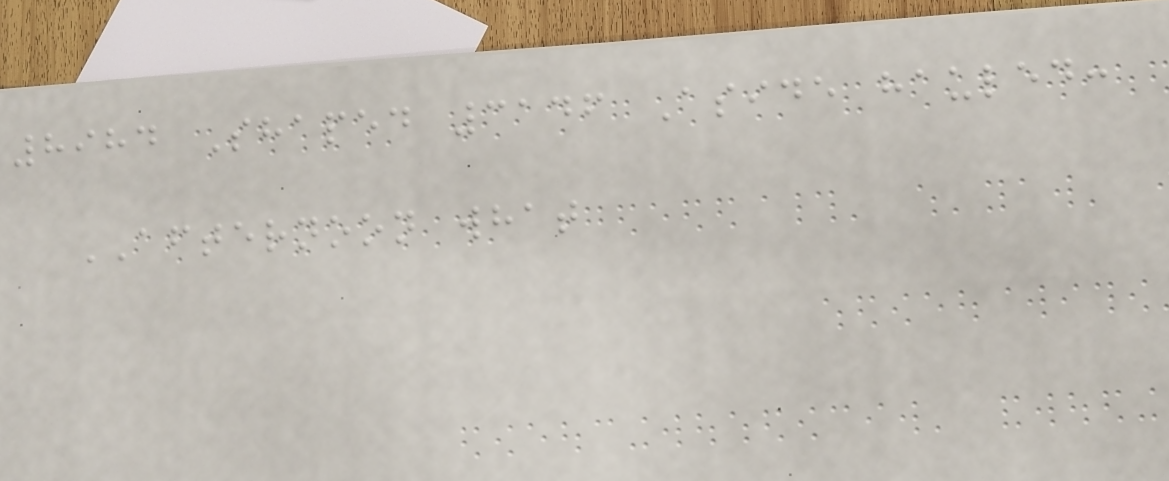8984 Shaped 3146 Aside hauled:
AFTERNOON what
